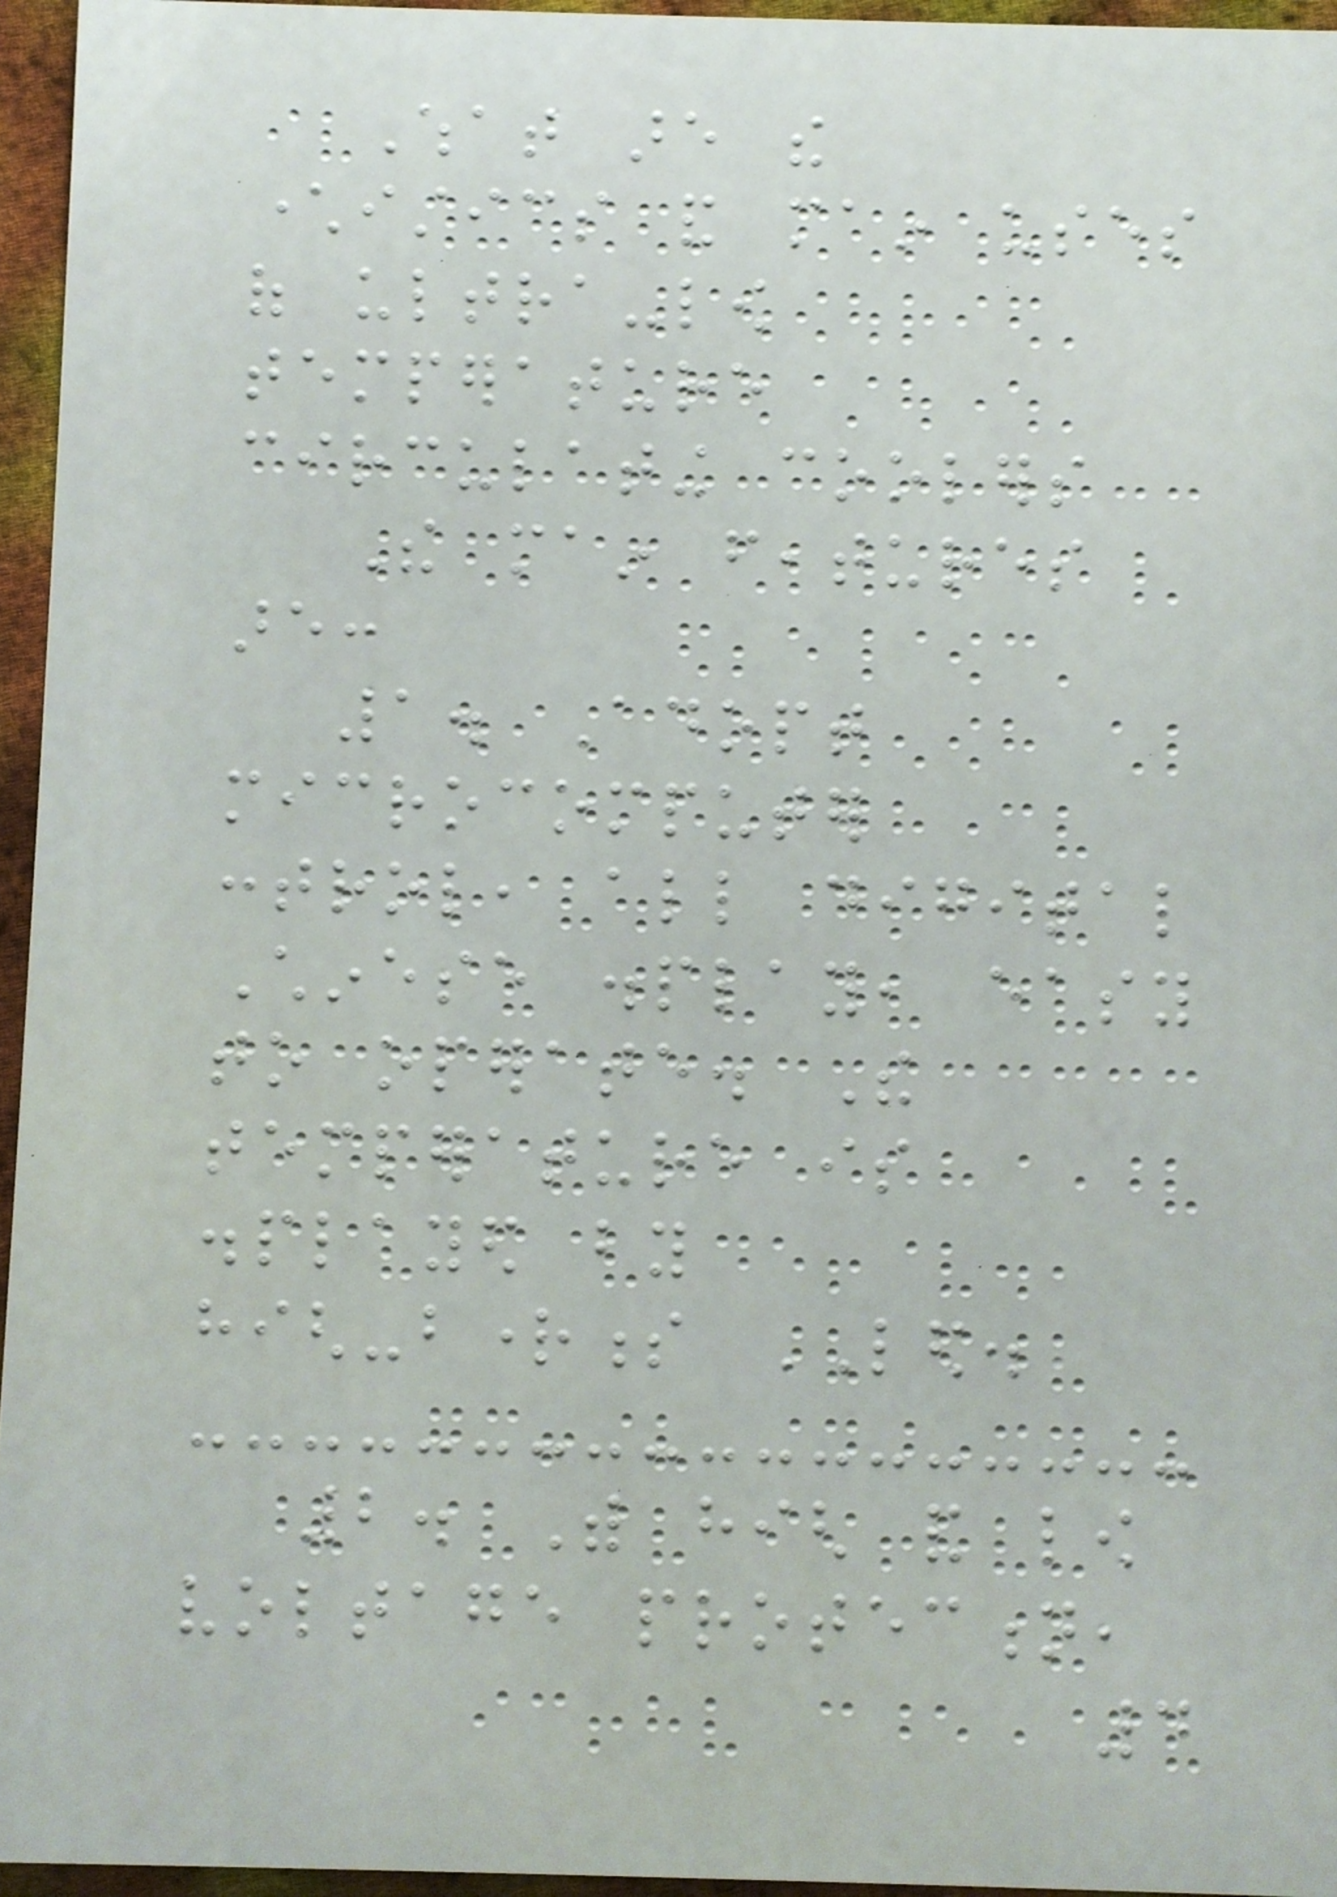What are the
characteristics and main uses
of ultra-low
temperature
circulating coolers
The main features
are:
1. Adopt
microcomputer
control, all digital
Chinese display, easy
to operate. The
temperature is
displayed by
high-brightness LED.
2. With high and low
voltage protection,
4
